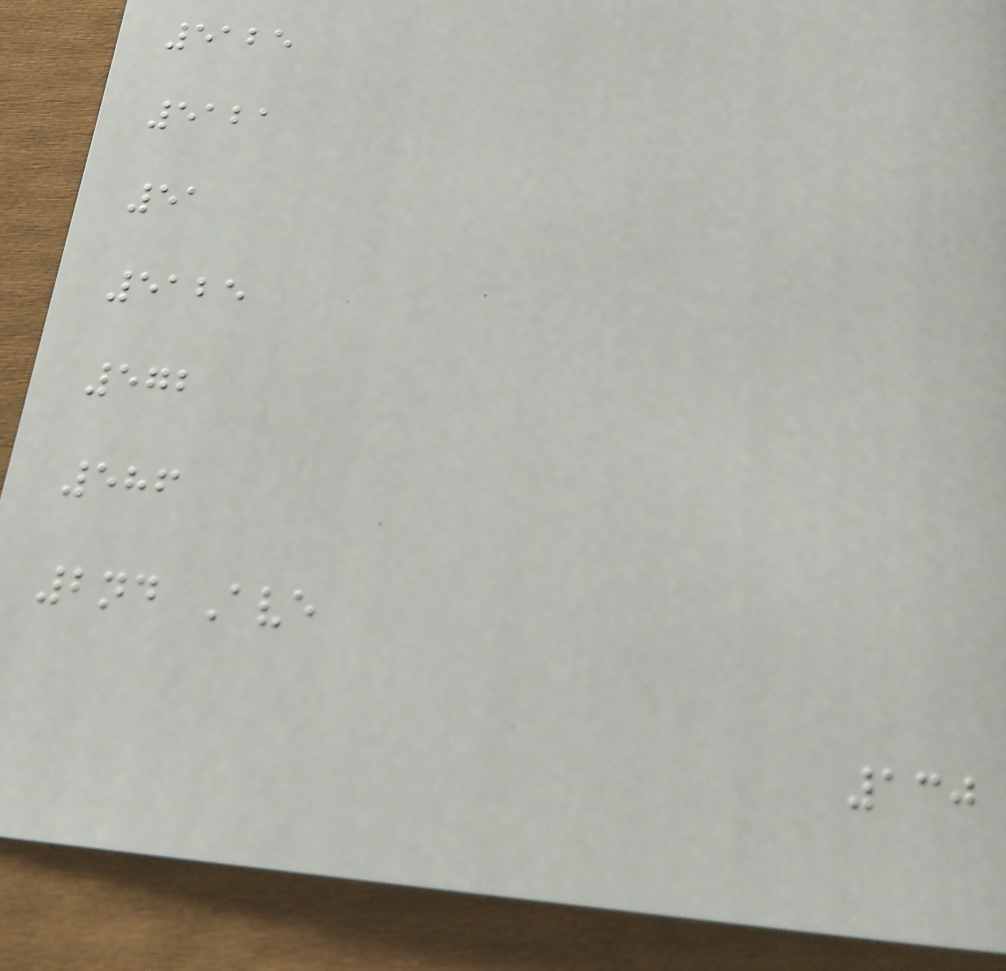5125
5121
51
5125
572
586
2nd Ave
130
